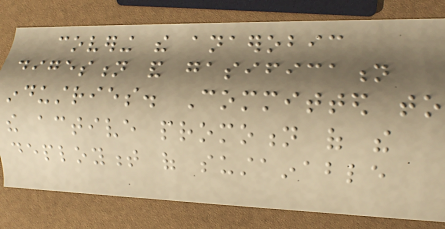covering the anaerobic
digestion and gasification
industries. Committed to
the active promotion of the
deployment of sustainable
